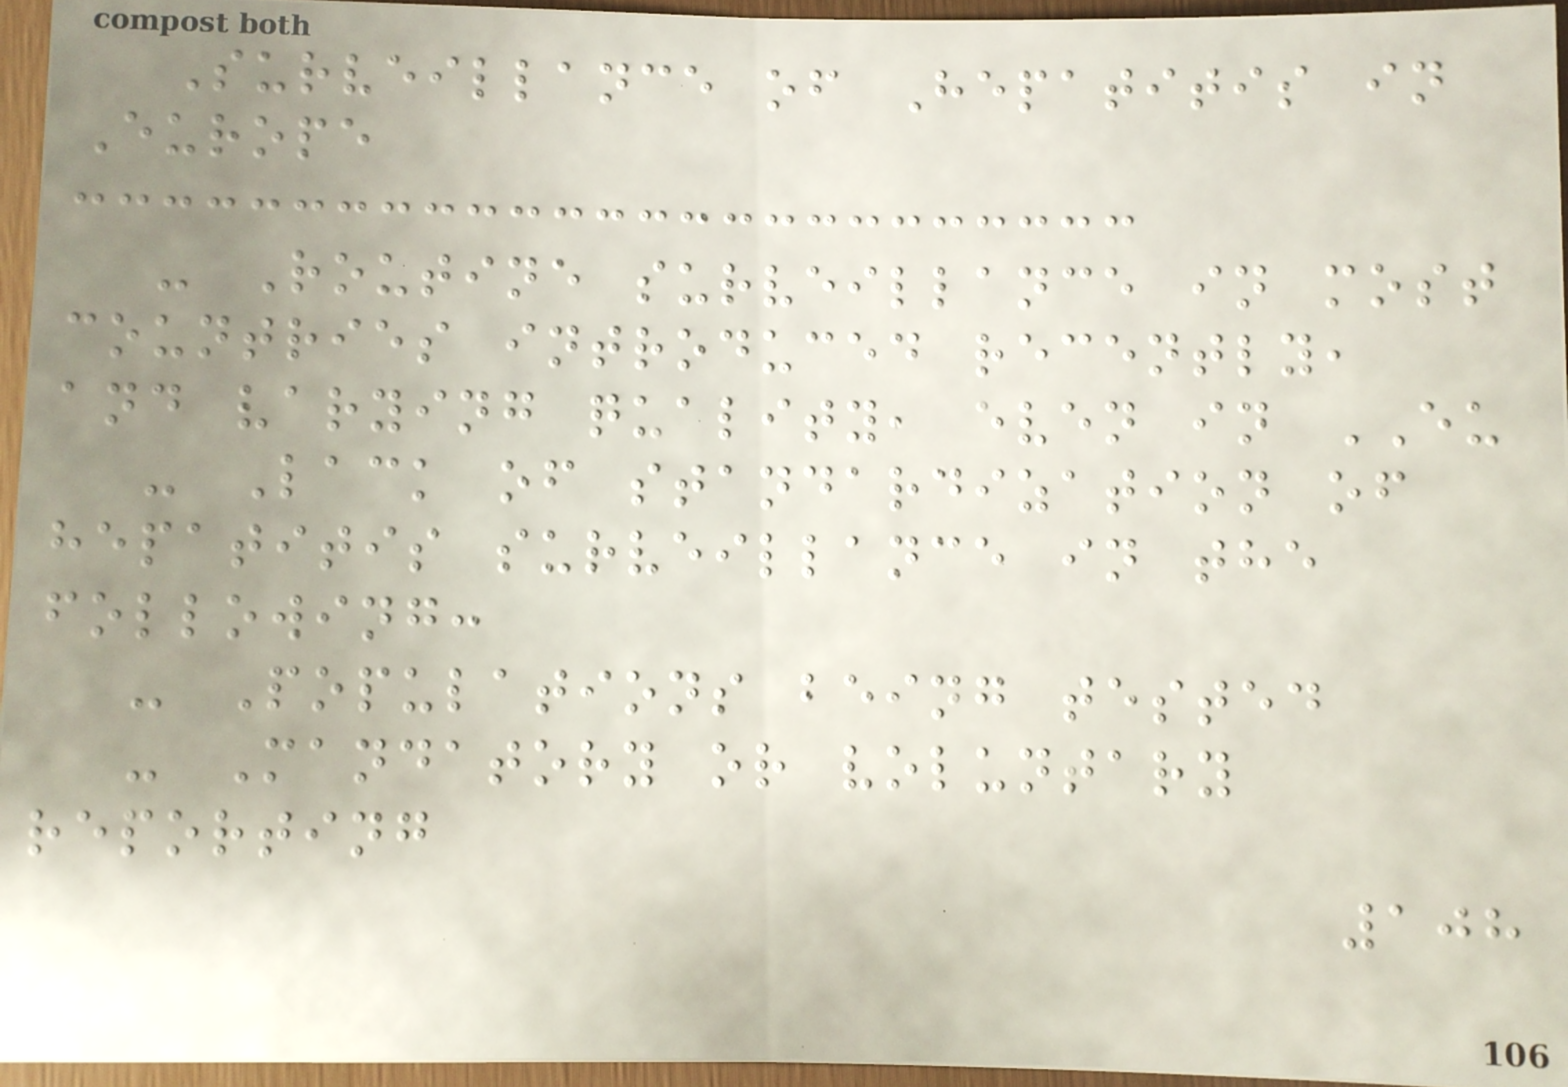Surveillance of Hepatitis in
Europe
- Routine surveillance in most
countries introduced recently,
and varying quality, even in EU
- Lack of standardization of
hepatitis surveillance in the
following:
- Populations being tested
- Mandatory or voluntary
reporting
108
